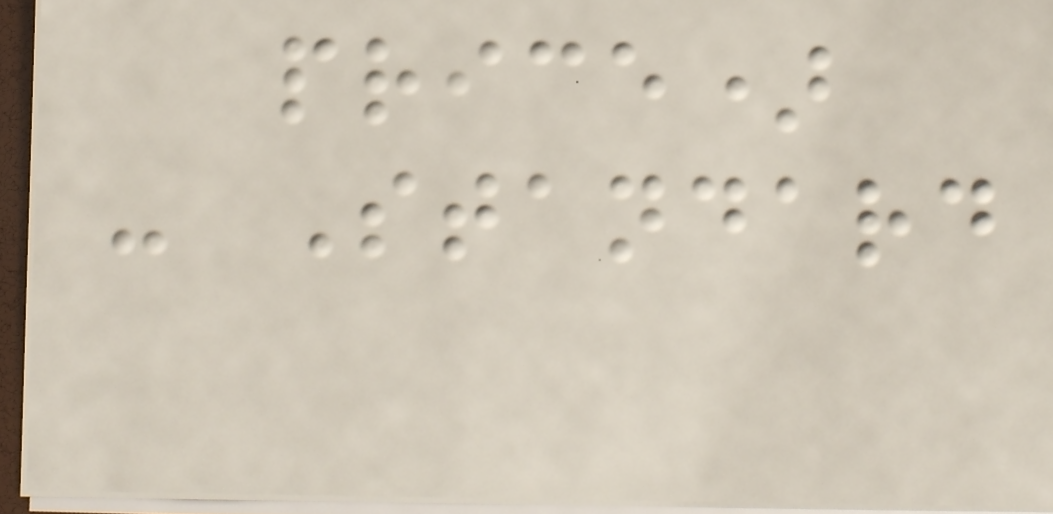price)
- Standard
